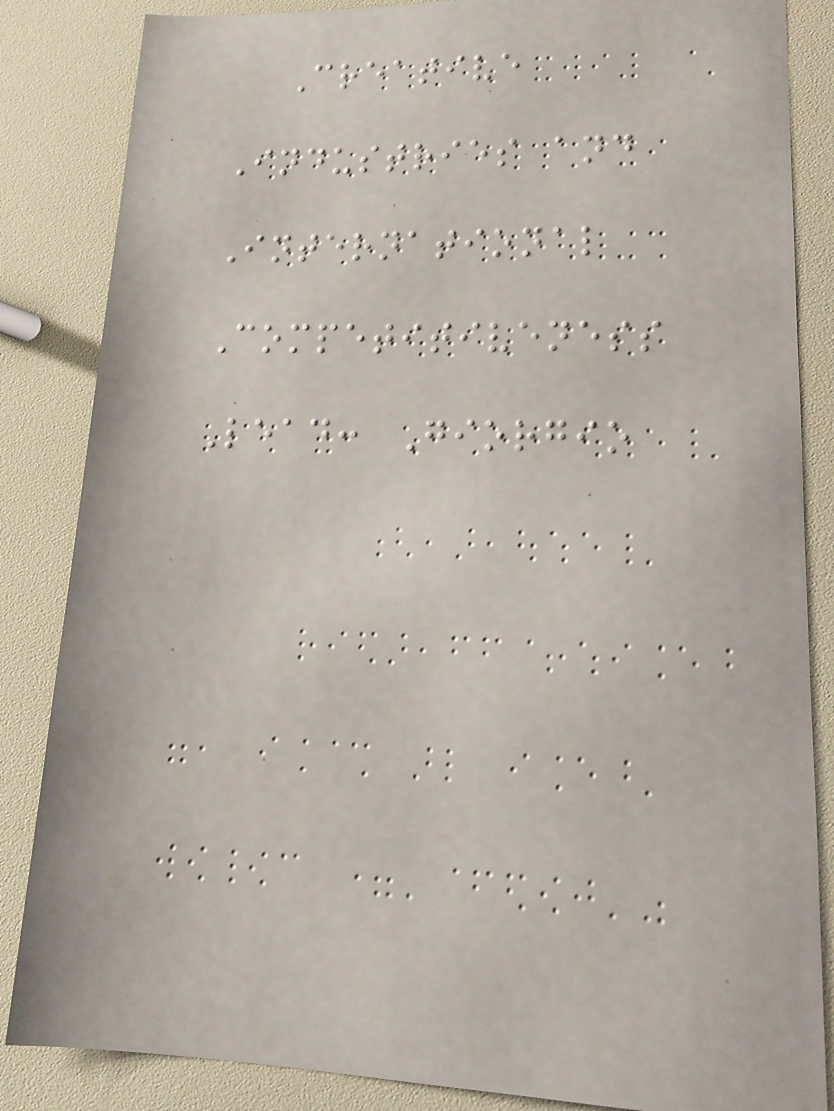Creative
Industries and
International
Competitiveness
Lead: Giorgio
